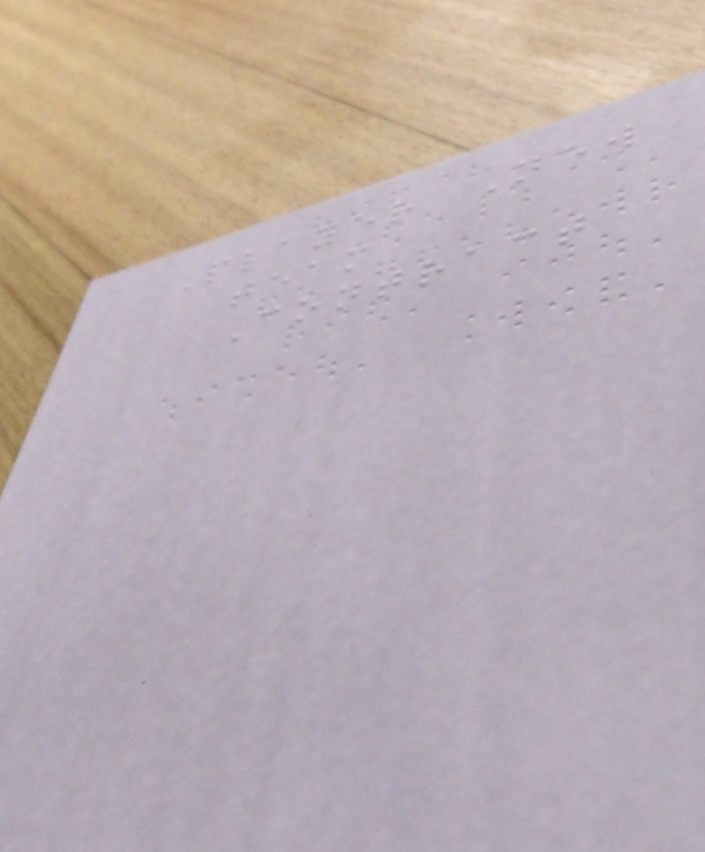Player New
team
Contract
